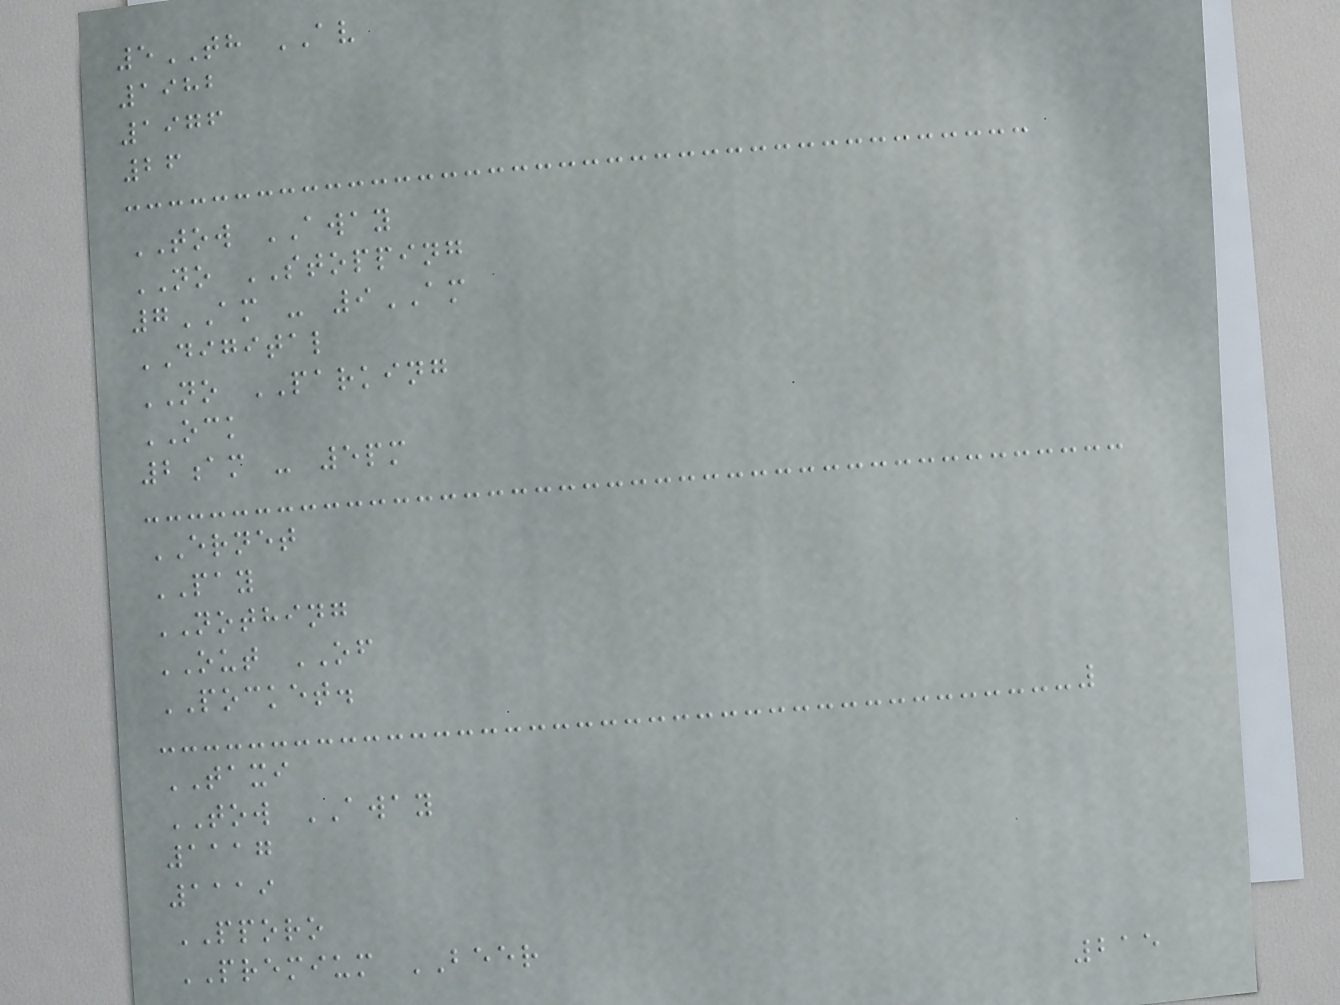5TH AV
1982
1976
26
TOW AWAY
NO STOPPING
7AM - 9AM
DIGITAL
NO PARKING
OCK
2am - 5pm
ERNET
PAY
NOTHING
OUT OF
POCKET.
TAXI
TOW AWAY
1117
1119
PPORO
PREMIUM BEER
215
